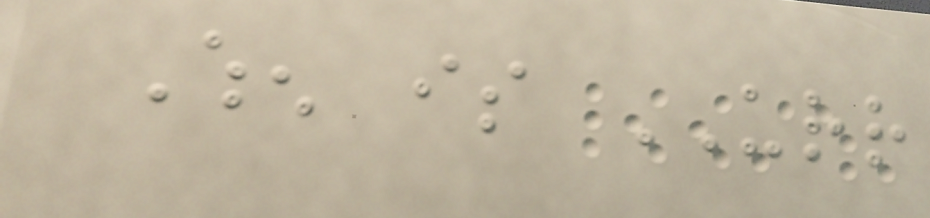When is URR
